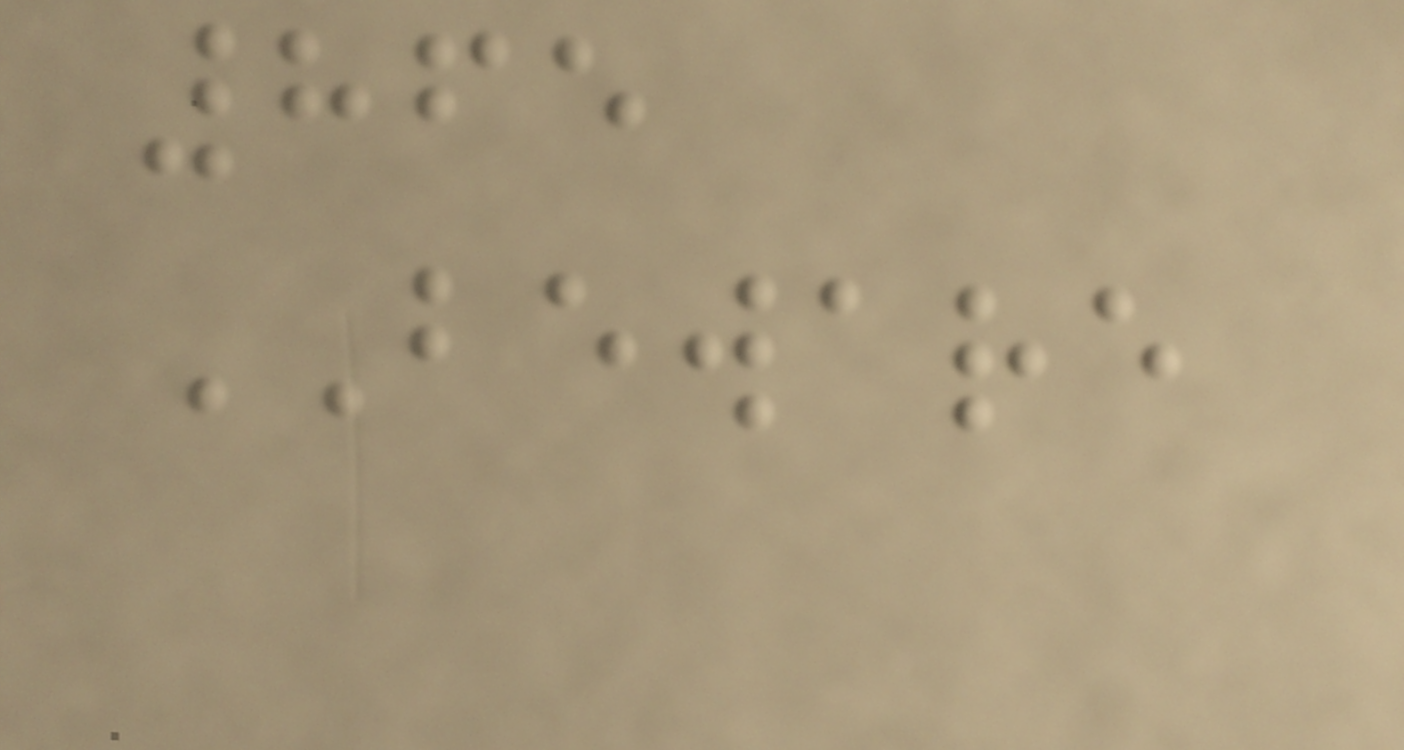865
BEWARE
